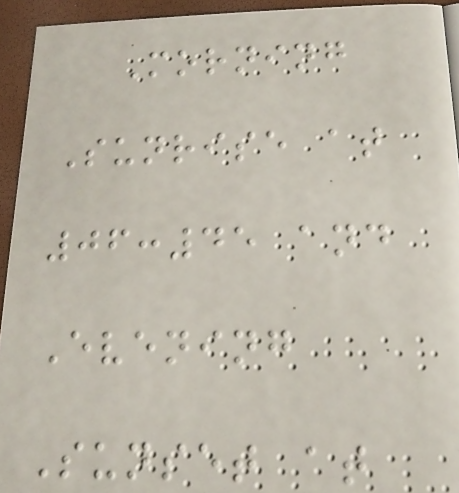Morning
Sunrise at
06:45 and
Evening
Sunset at
